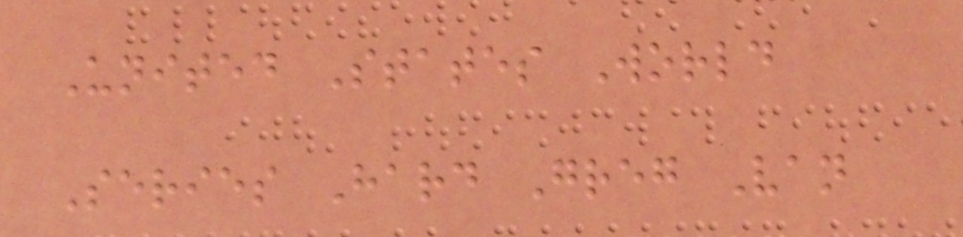United States World
Series Hard Greg Van
